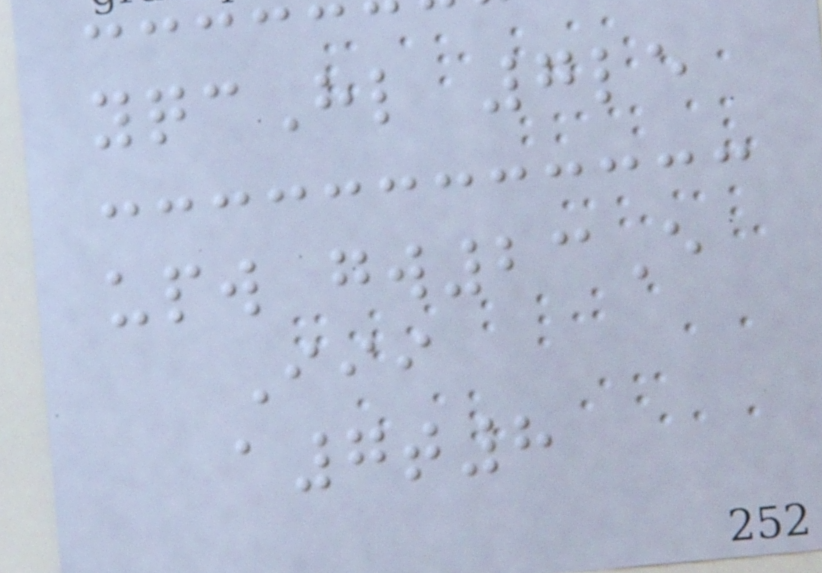yqcHl 7le
upw gw23E
Iii
a7t8
